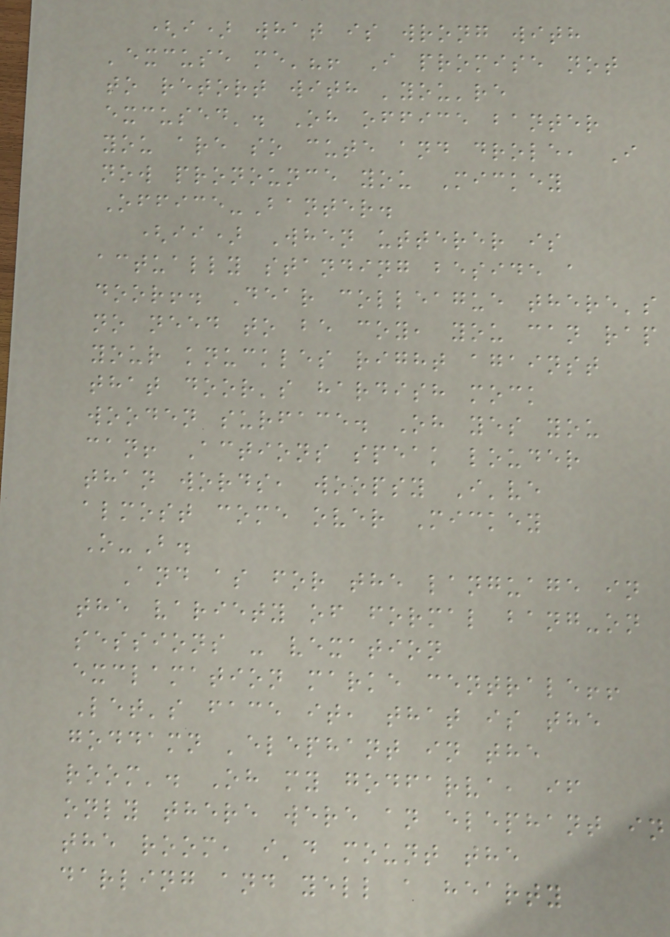(i) what is wrong with
'excuse me'?! I promise not
to retort with 'you're
excused'. Oh office banter
you are so cute and drole, I
now pronounce you Mickey
Office-Banter.
(ii) When utterer is
actually standing beside a
door!. Dear colleague there's
no need to be coy, you can rap
your knuckles right against
that door's hardish mock
wooden surface. Oh yes you
can! Actions speak louder
than words, woopsy I've
almost come over Mickey
O-B.
And as for the language in
the variety of formal bang-on
sessions - vexation
exclamation marke centrale!!
Let's face it, that is the
goddamn 'elephant in the
room'. Oh my godfarva, if
only there were an elephant in
the room, i'd mount the
darling and yell a hearty
